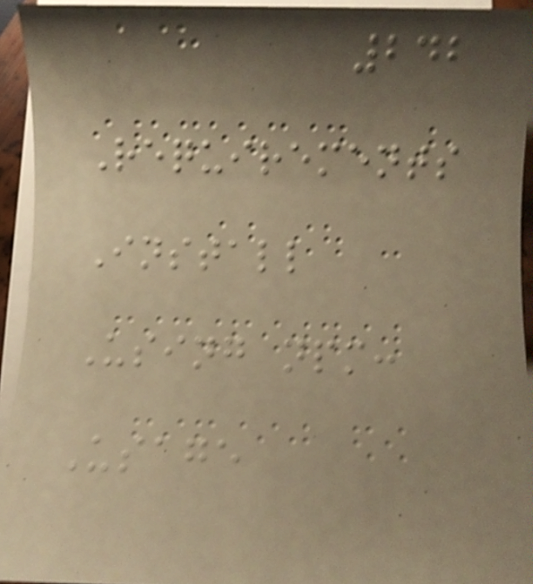242
Requirements
Install
Using npm:
Usage
